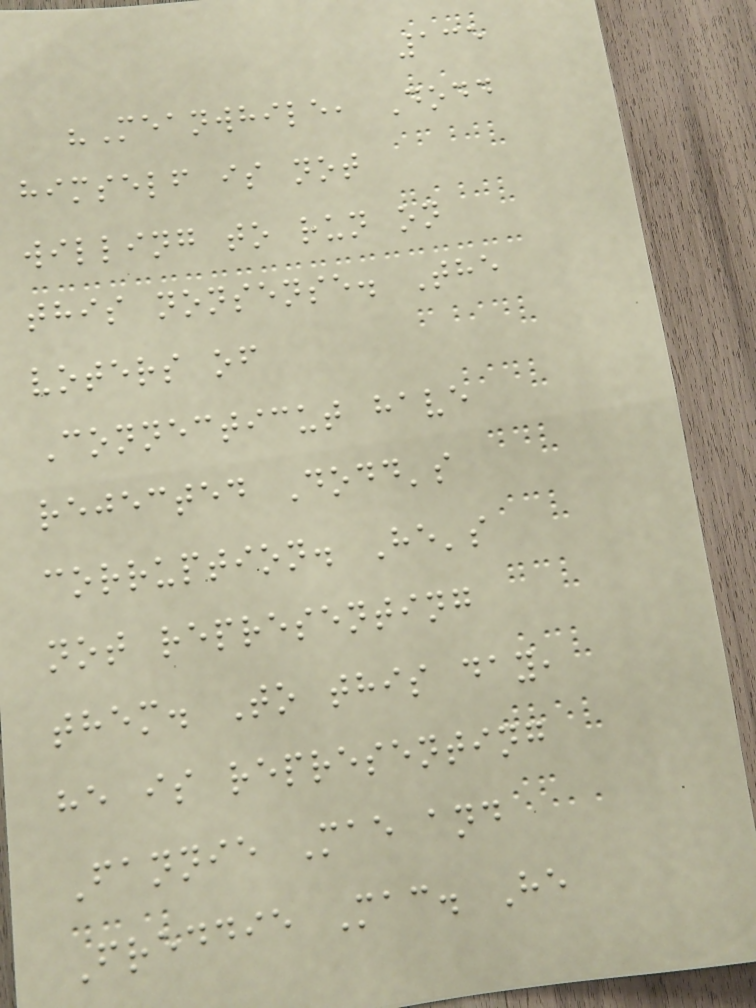135
"Meanwhile, Dodd
himself is not
willing to run on
this nonsense. The
voters of
Connecticut have
rejected Dodd's
corruption. He's
not representing
them. To this day,
he is representing
Fannie Mae and
Freddie Mac. He
